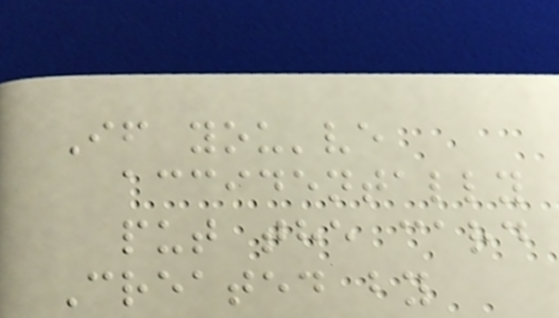If you've
accidentally
put the card
Created by
